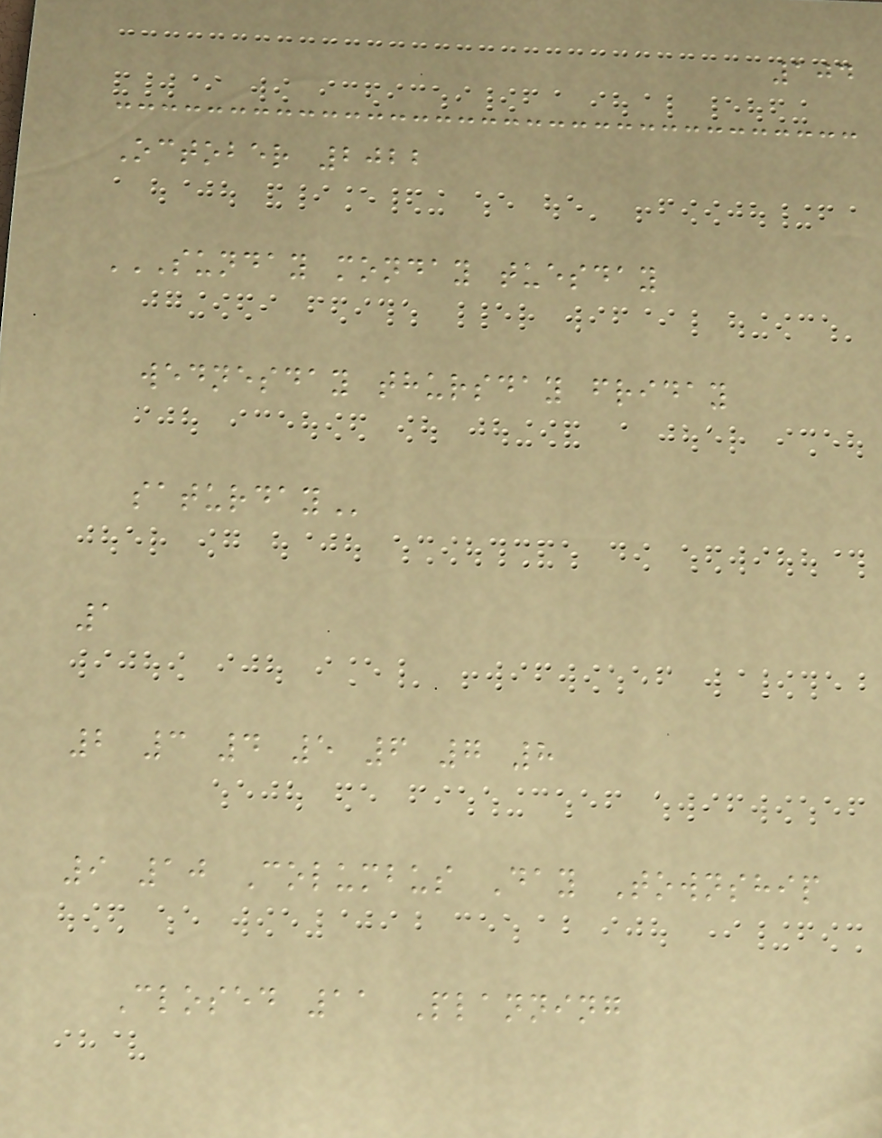104
October 2022
SUNDAY MONDAY TUESDAY
WEDNESDAY THURSDAY FRIDAY
SATURDAY
1
2 3 4 5 6 7 8
9 10 Columbus Day Township
Closed 11 Planning
